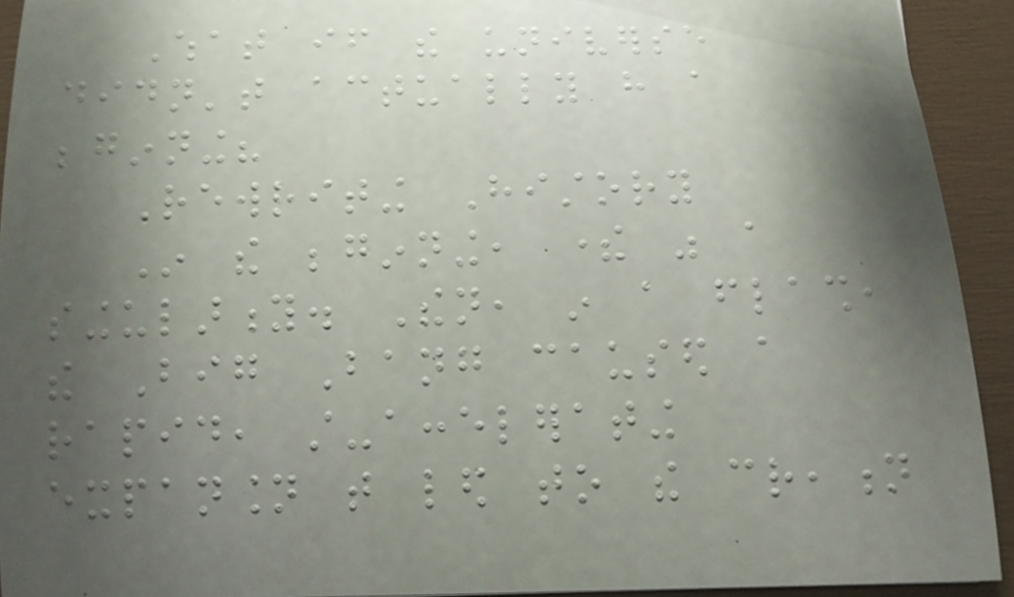What if the universe
didn't actually have a
beginning?
Rewriting History
In the beginning, there was a
singularity. Then, in a flash,
the Big Bang caused a
rapid, still-accelerating
expansion that led to the creation
